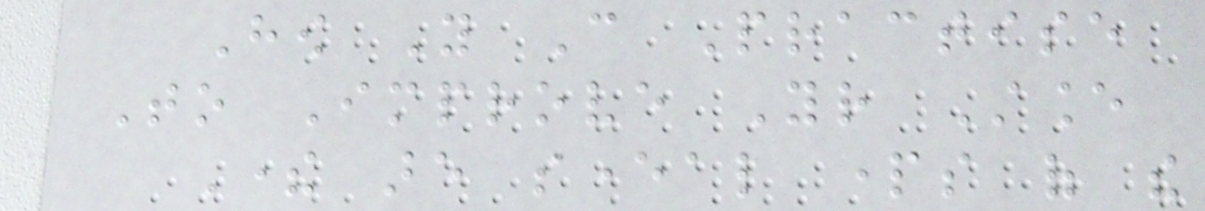How You Can Practise
To Improve Your Stance
There are several parts of the
